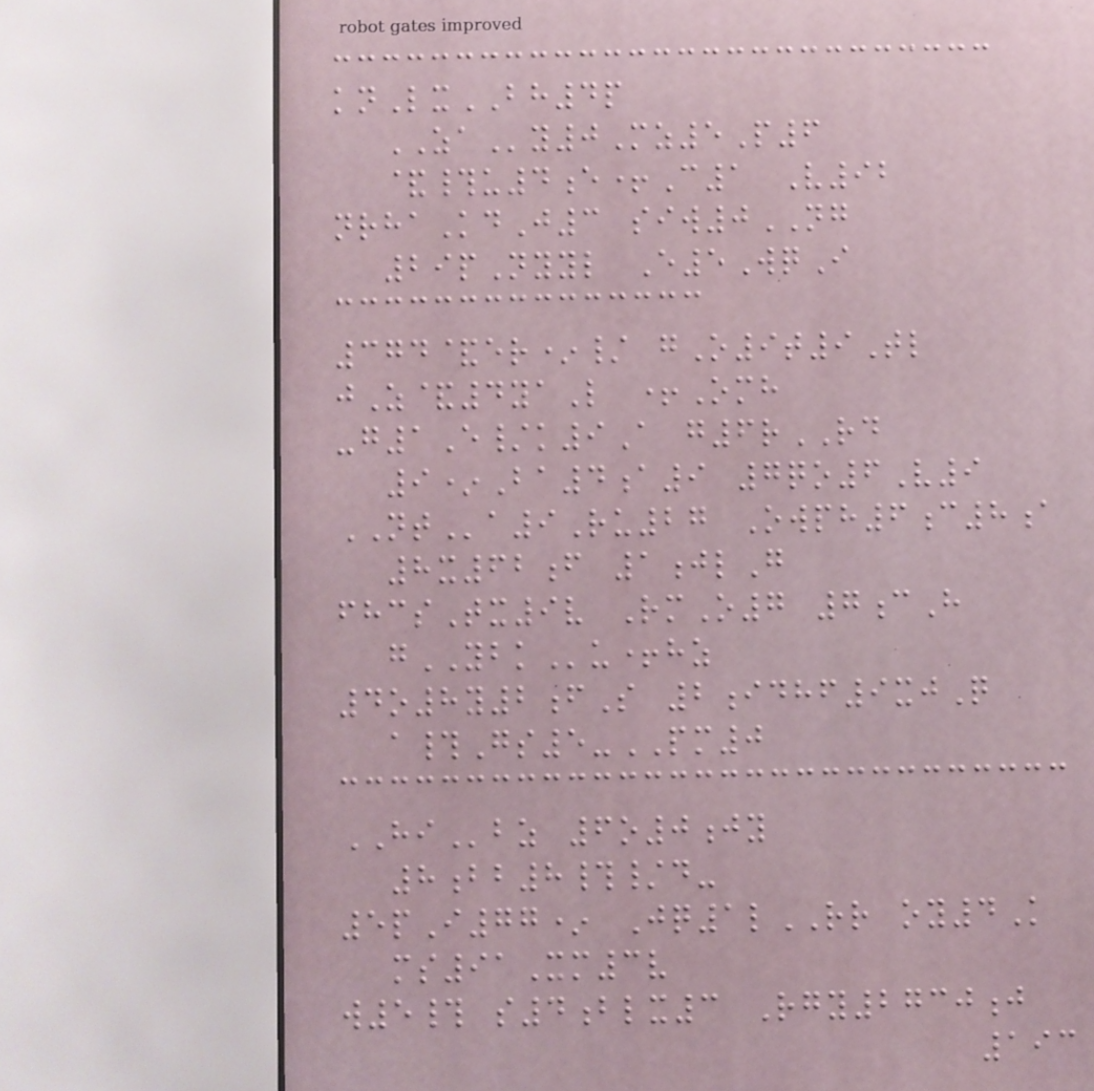knLxBH4p
ZAy0Mz5P6
&#u4e+C1 V92
nrhaKdJ3 siw0NG
29pNyyl E5WqI
374&er*/ gO9t9Tl
jZ&4yaL +Omh
-g1E/k9A g6rRD
9*Ba4a9 7qo6V9
NTa9Ru27 Owph6c8a
8x62f 1jlG
fhcsTx9v RmO7 7cH
gYBKu+hz
4o8y2fS 2idhf9xjQ
a#Gs5-PM0
HIbz 6o0jy
8bb8#/d-
5pI77* Jq1lRR oy4K
ms91Xm3v
w5# s4blx3 Rgy2730j
193
